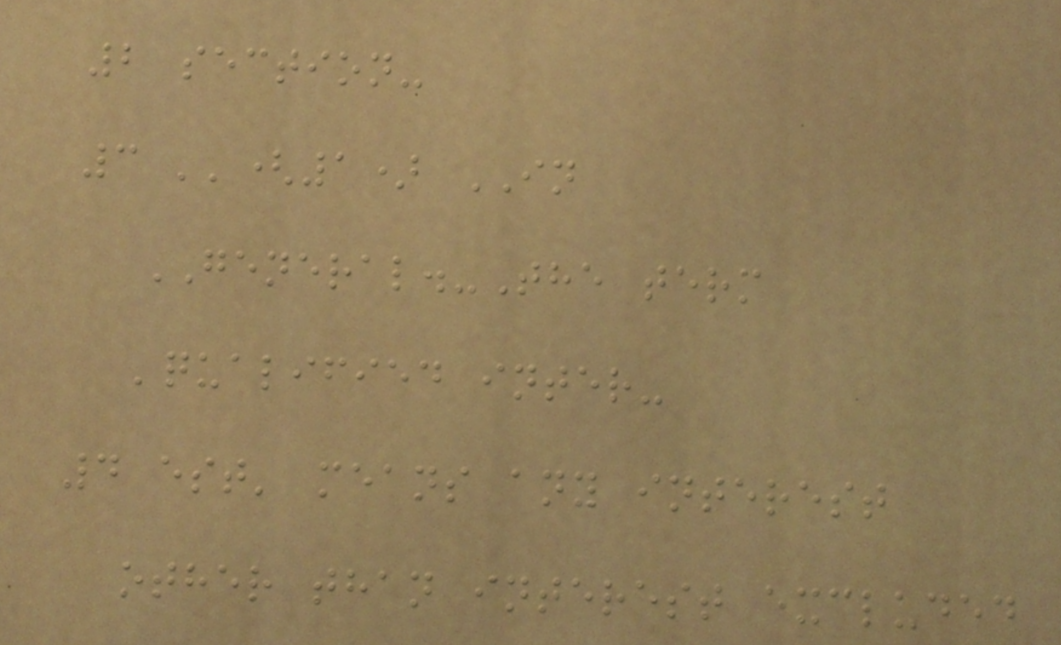2 section-
3 ''(1) IN
GENERAL.-The term
'qualified inter-
4 est' means any interest
other than interest excluded
